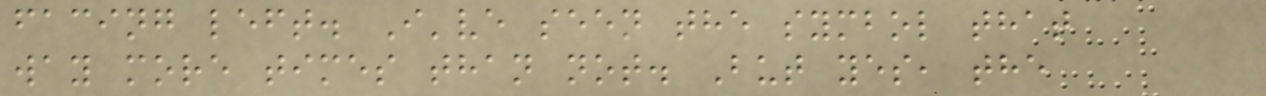facing left. I've seen the symbol that
way more times than not. But yes, the
